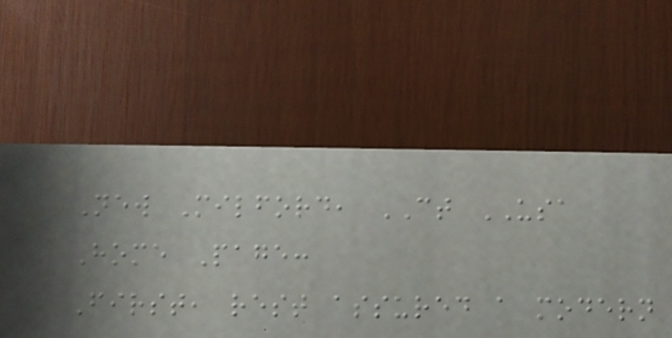New Milford, CT USA
Home Page:
First, rest assured a modern
